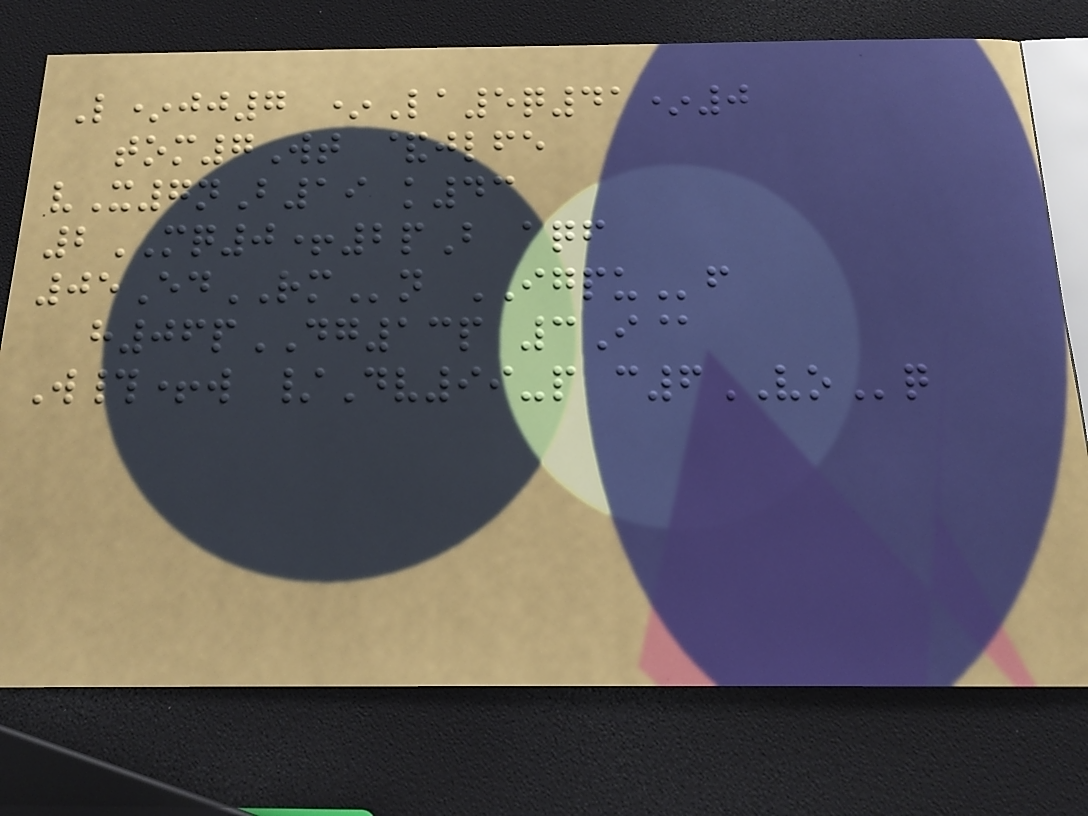L*jj7 *La5q41*0
tom7Wt &jlfe
vX7nB19 k43
2MQ0+2pB aqf
05EdRMn IGPUf
h06pDG13p 3I@
W#+w /Dv99-p c6VOq
